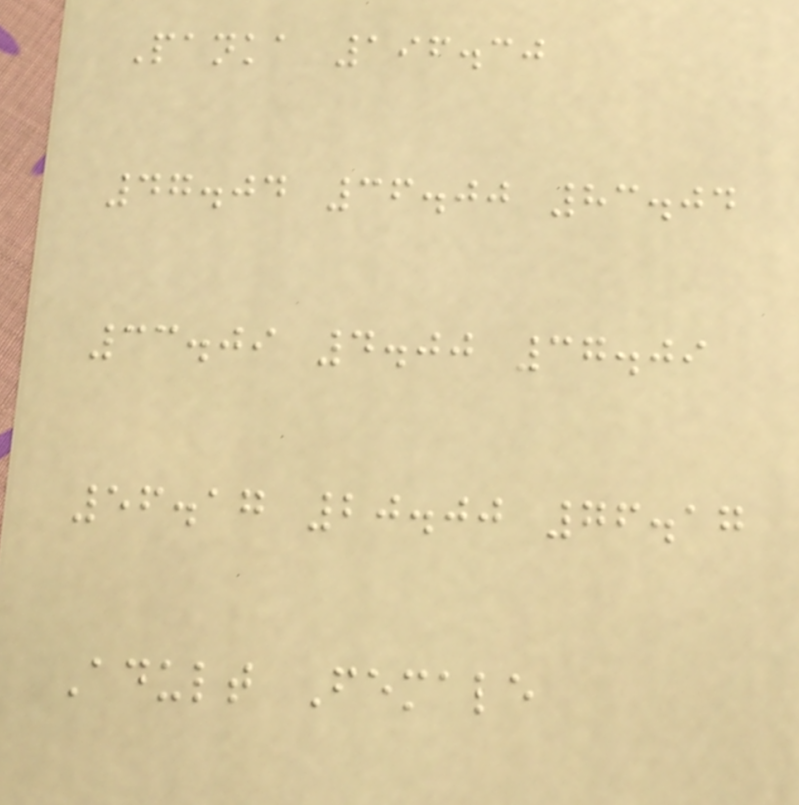Panka 196.30
47.04 36.00 83.04
33.09 4.00 37.09
56.17 20.00 76.17
Adult Female
